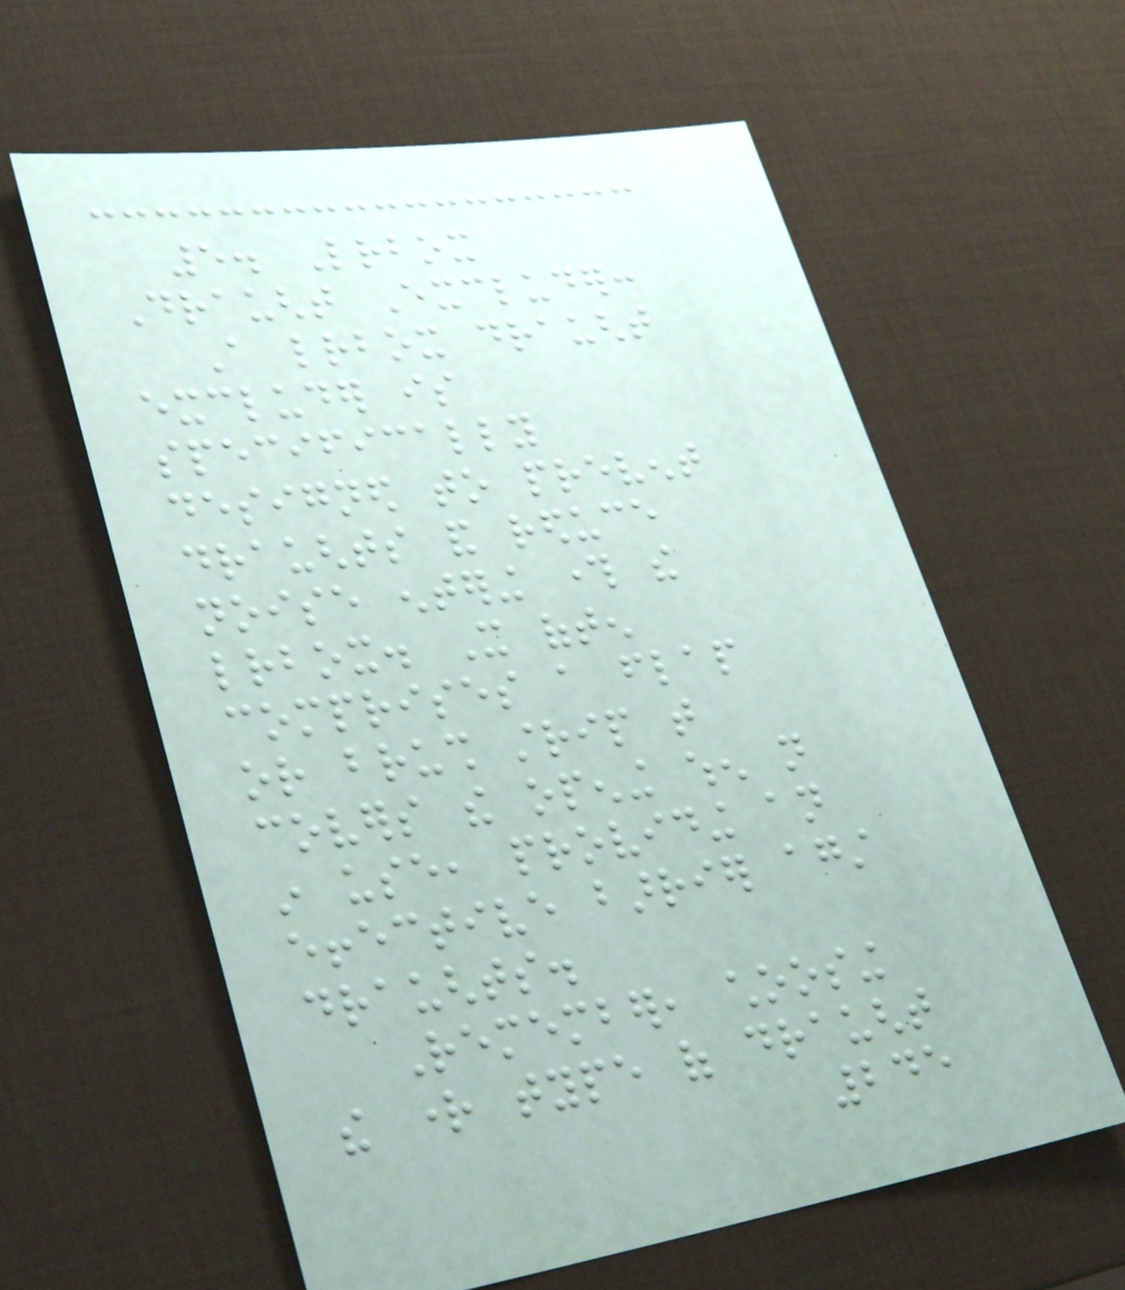5. Letterbox
Draught Excluder:
A letterbox draught
excluder is
specifically
designed to prevent
draughts and reduce
noise entering through the
letterbox. It often
comprises a flap
or brush strip that
covers the opening when not
in use, providing an
effective barrier against
draughts.
Remember, choosing
the right type of draught
245
